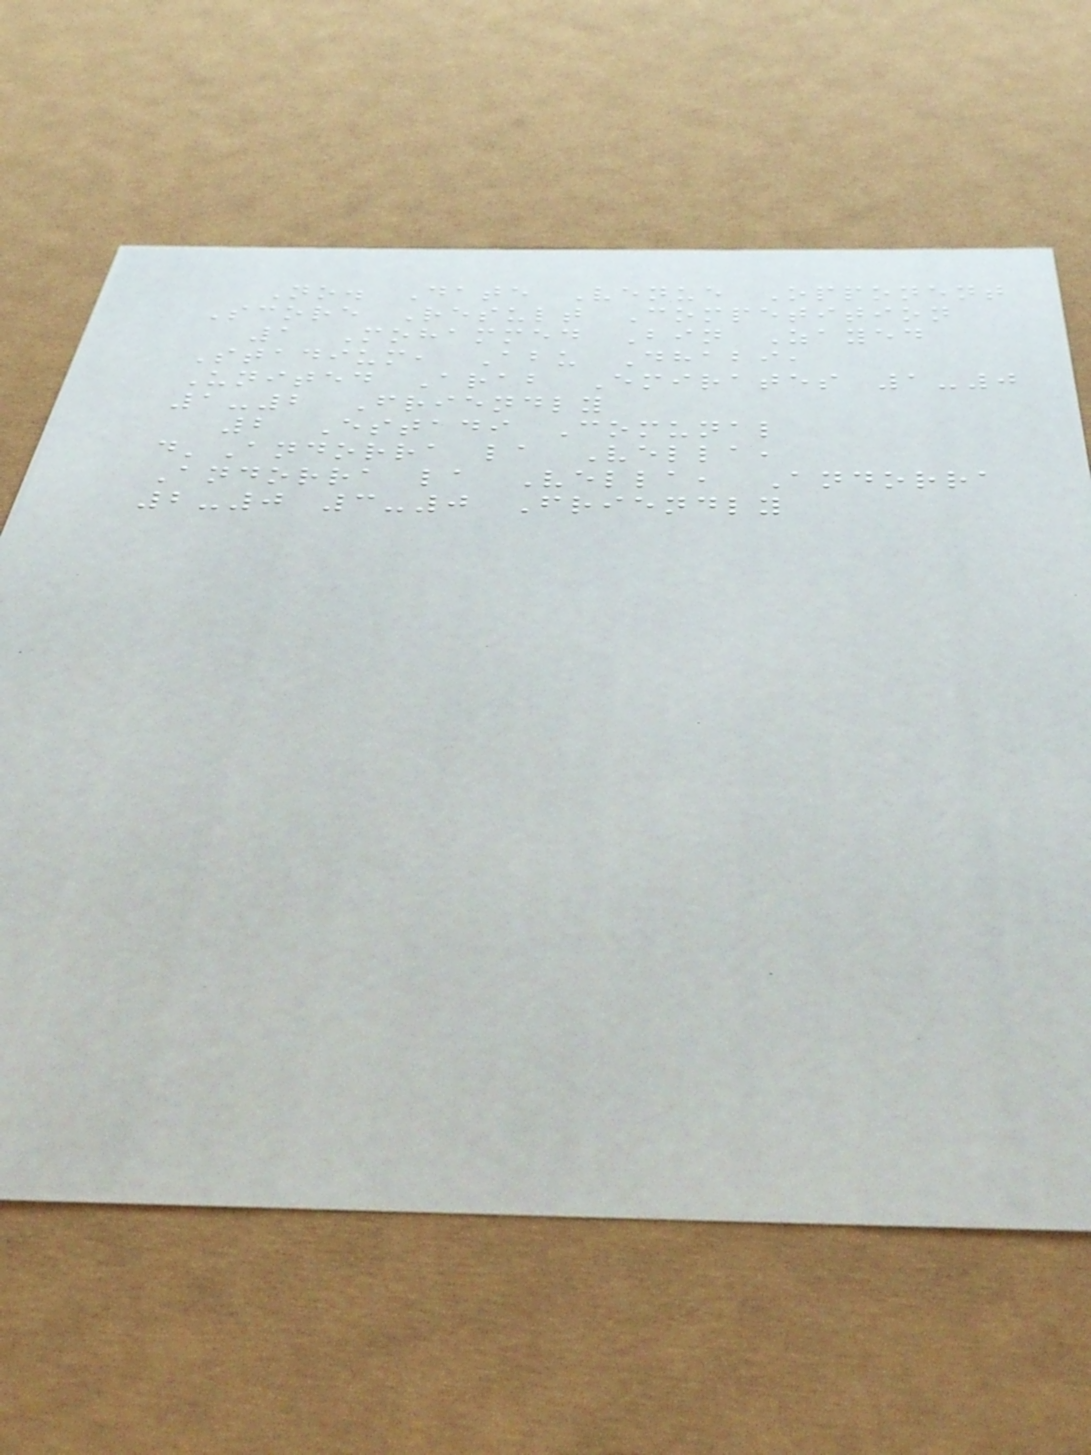No. Date Venue Opponent
Score Result Competition
1 Mohammed Bin Zayed
Stadium, Abu Dhabi,
United Arab Emirates 1-0
1-2 Friendly
2 Estadi Comunal
d'Andorra la Vella,
Andorra la Vella, Andorra
2-0 3-0 Friendly
